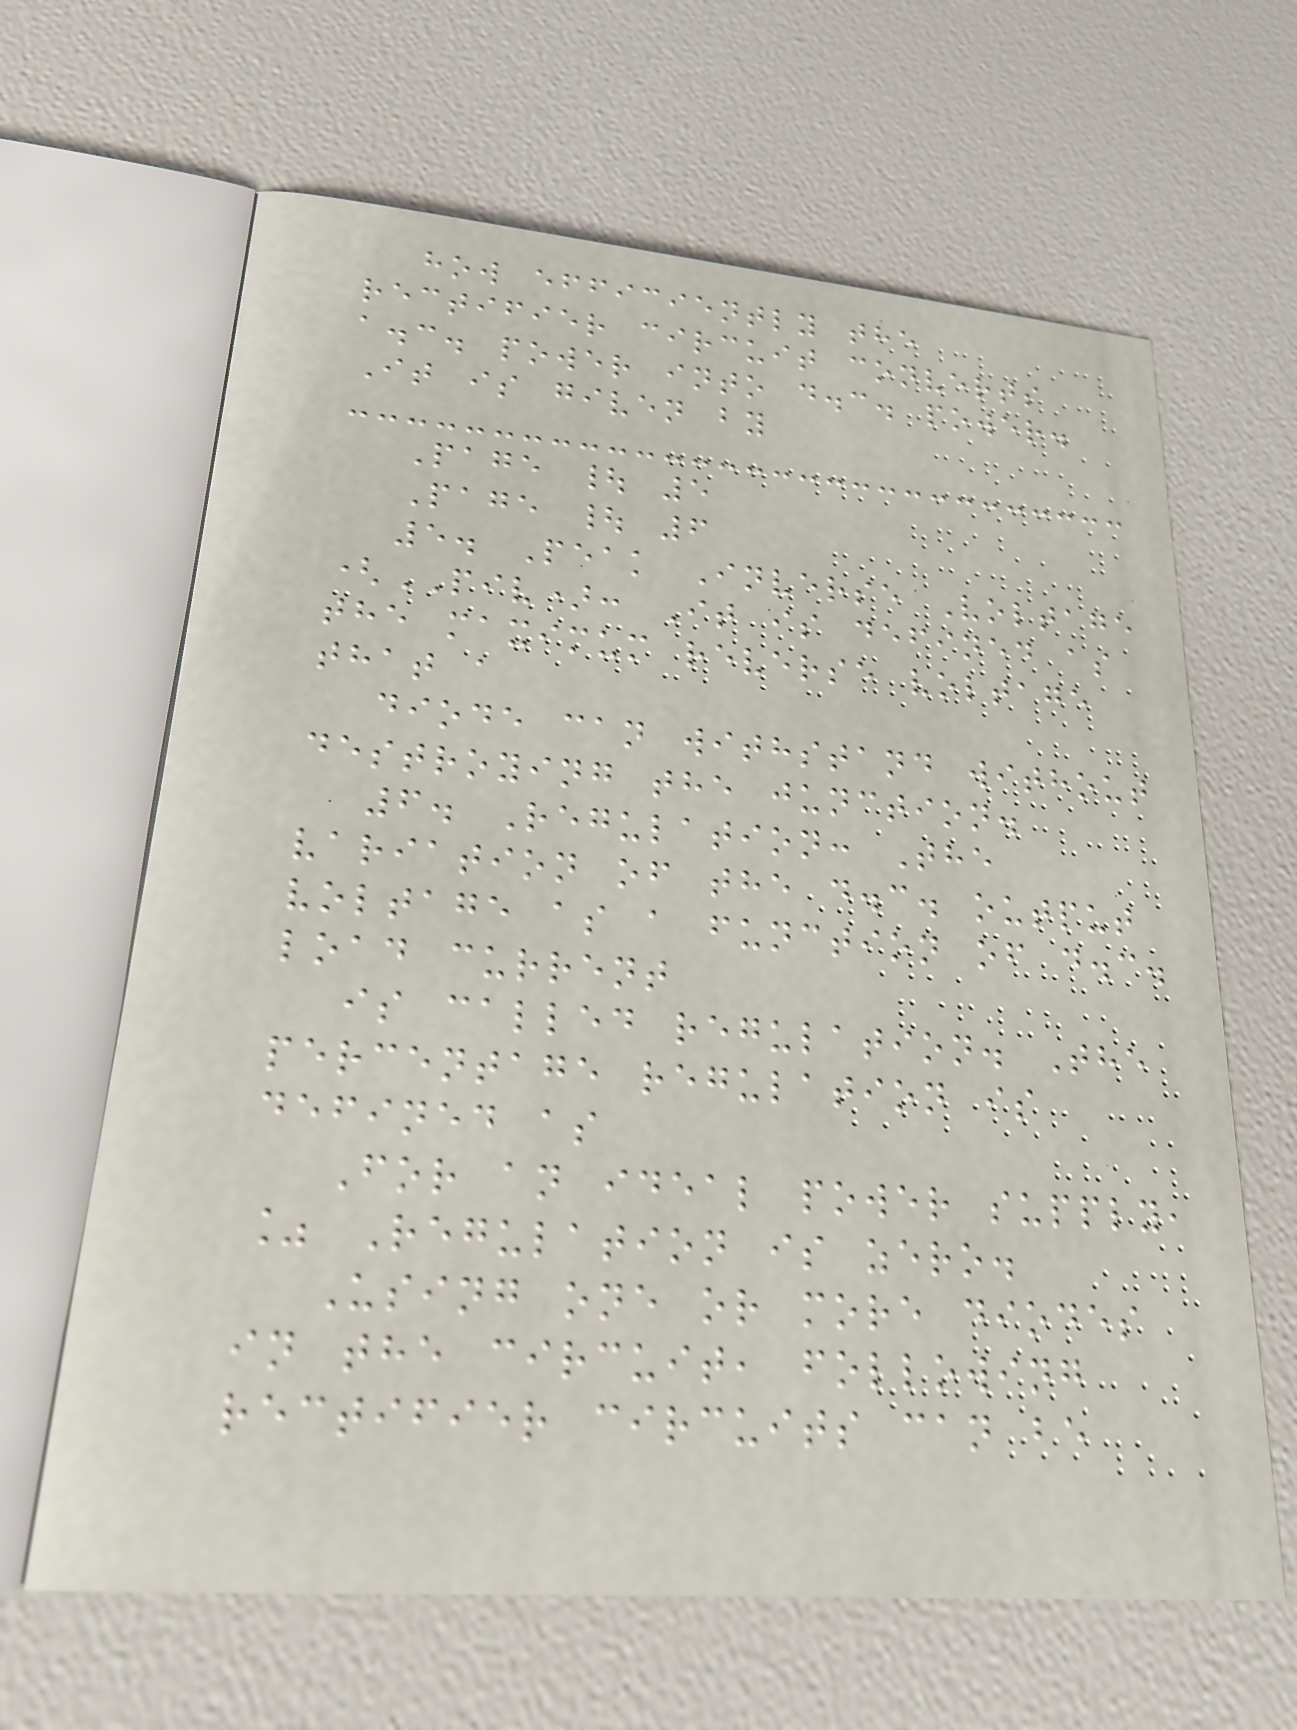how efficiently the
rectifier circuit converts
a.c. power into d.c. power.
It is given by
Page | 5
Page | 6
5. Peak Inverse Voltage
(PIV): It is defined as
the maximum reverse voltage
that a
diode can withstand without
destroying the junction.
6. Regulation: The
variation of the d.c. output
voltage as a function of d.c.
load current
is called regulation. The
percentage regulation is
defined as
For an ideal power supply,
% Regulation is zero.
Using one or more diodes
in the circuit, following
rectifier circuits can be
